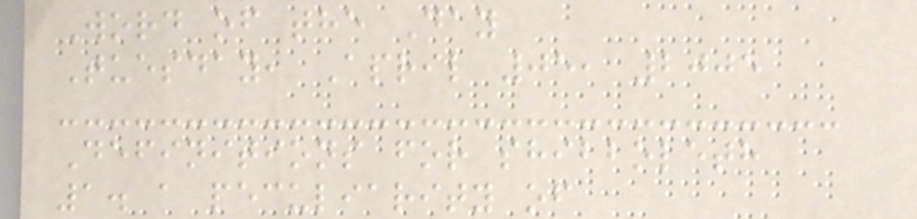Word of the Day
Tuesday, April 05, 2005
Definitions for shibboleth
1. a peculiarity of
